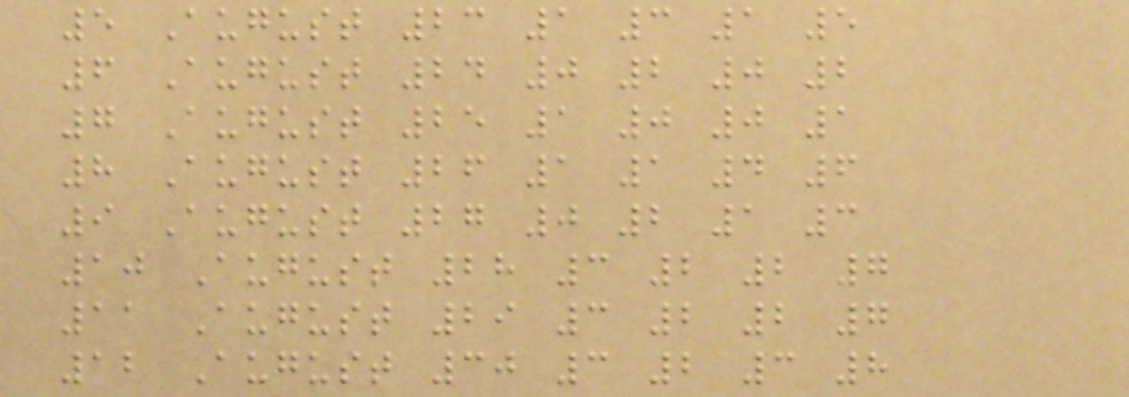5 August 23 1 3 1 5
6 August 24 0 2 0 2
7 August 25 1 0 0 1
8 August 26 1 1 4 6
9 August 27 0 2 1 3
10 August 28 3 2 2 7
11 August 29 3 2 2 7
12 August 30 3 2 3 8
